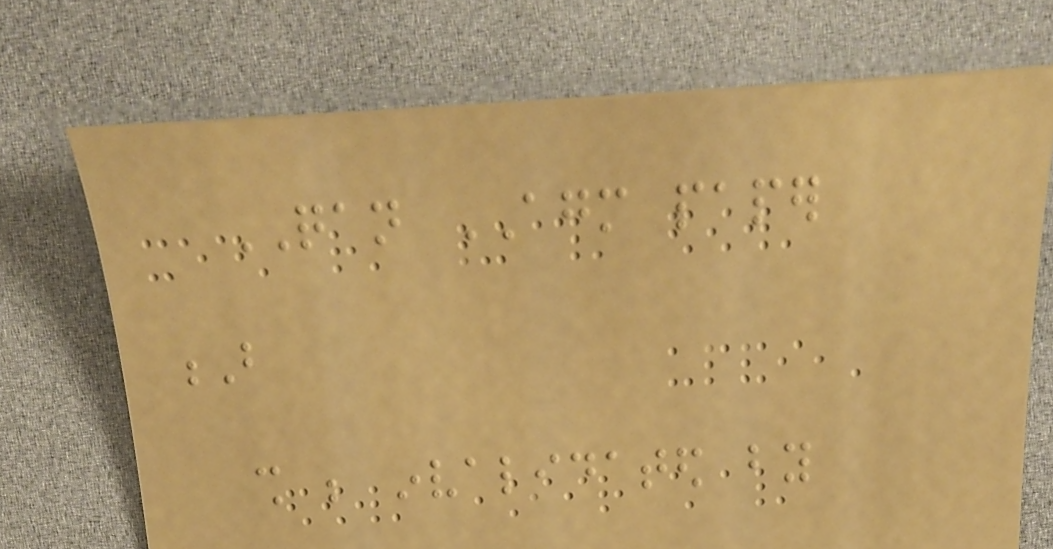QAN AGM paper
B
shall be invalidated by
